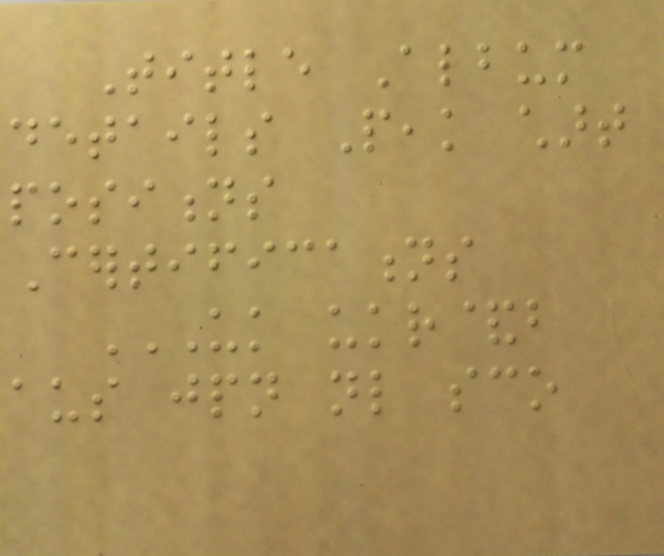Title Album
details Peak chart
positions
Certifications
UK UKR&B
AUS JPN NL SCO
